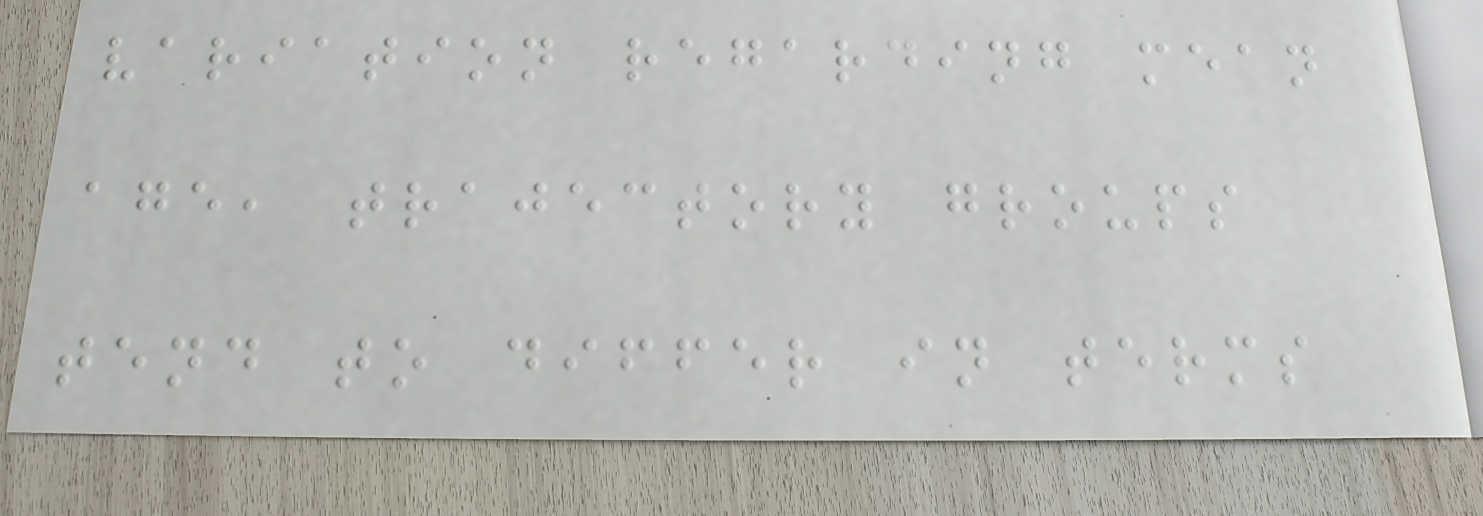variation regarding mean
age, trajectory groups
tend to differ in terms
